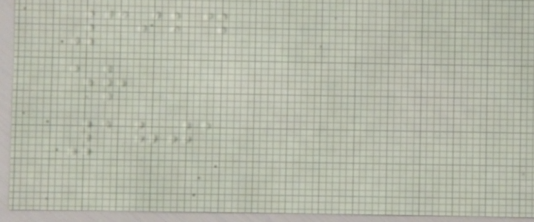3924
er
1801
